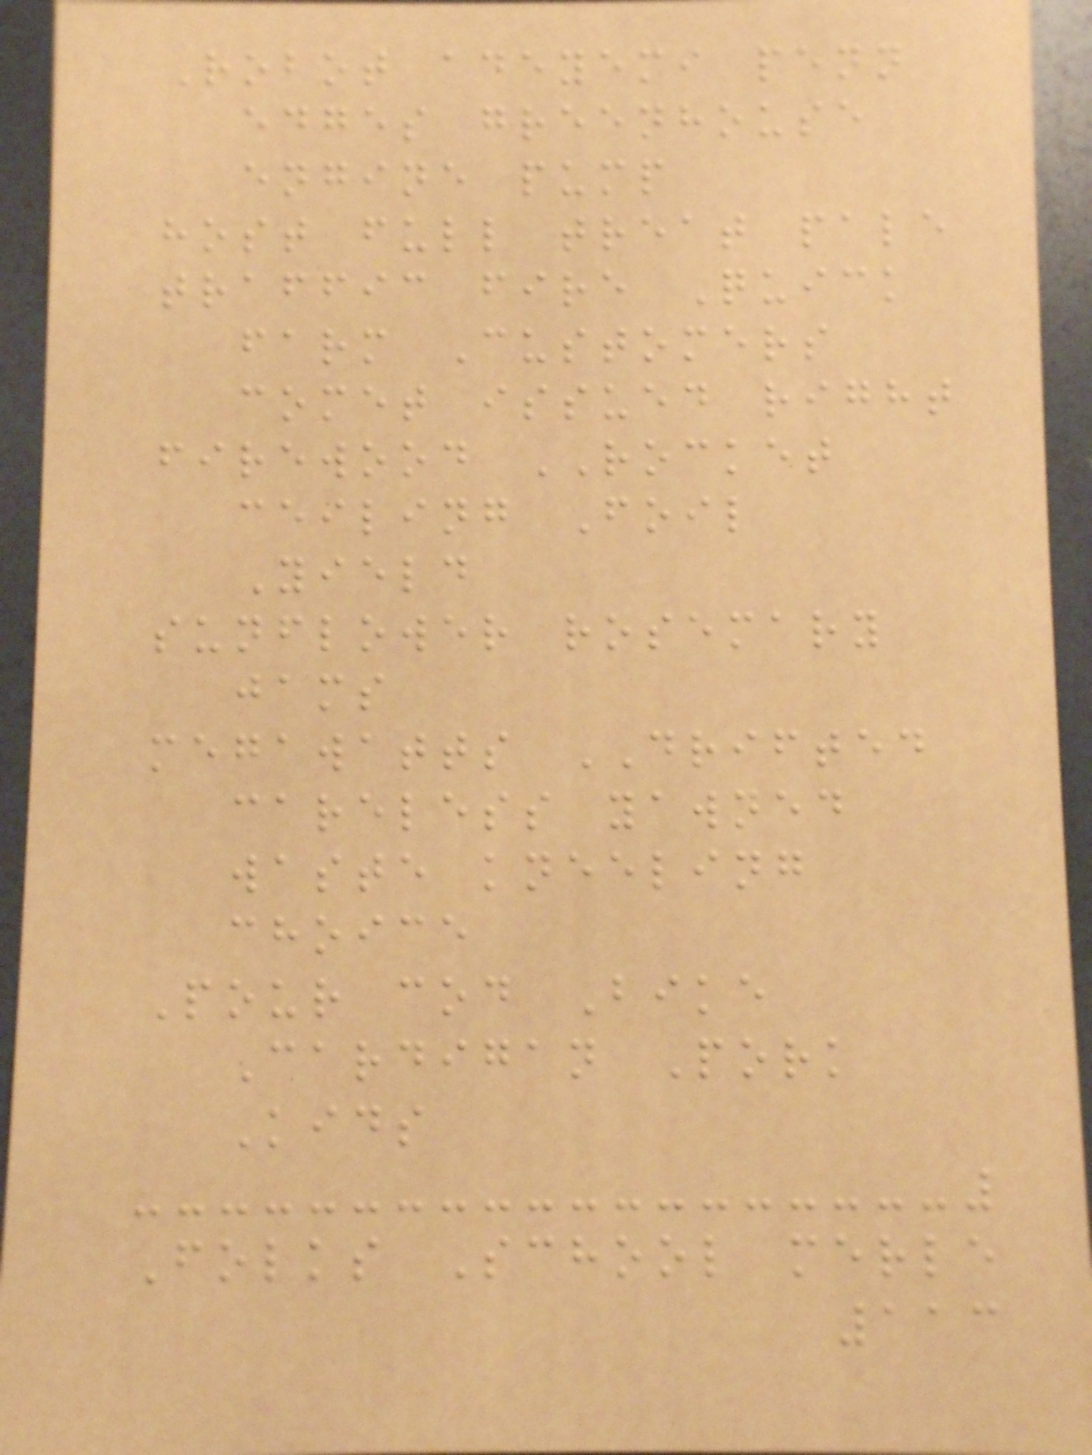Robot adeyemi penn
edges greenhouse
engine pump
host full treat pale
traffic fire Quick
farm Customers
comet issued right
firewood ROCKET
ceiling Foil
Yield
sunflower rosemary
jams
megawatts DRIFTED
careless yawned
waste kneeling
choice
Pour cod Bike
Cardigan Pork
Kids
Folks School merle
113
